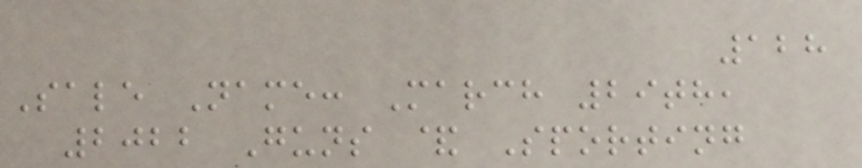128
Sale Name: March 29th,
2022 Guns & Sporting
